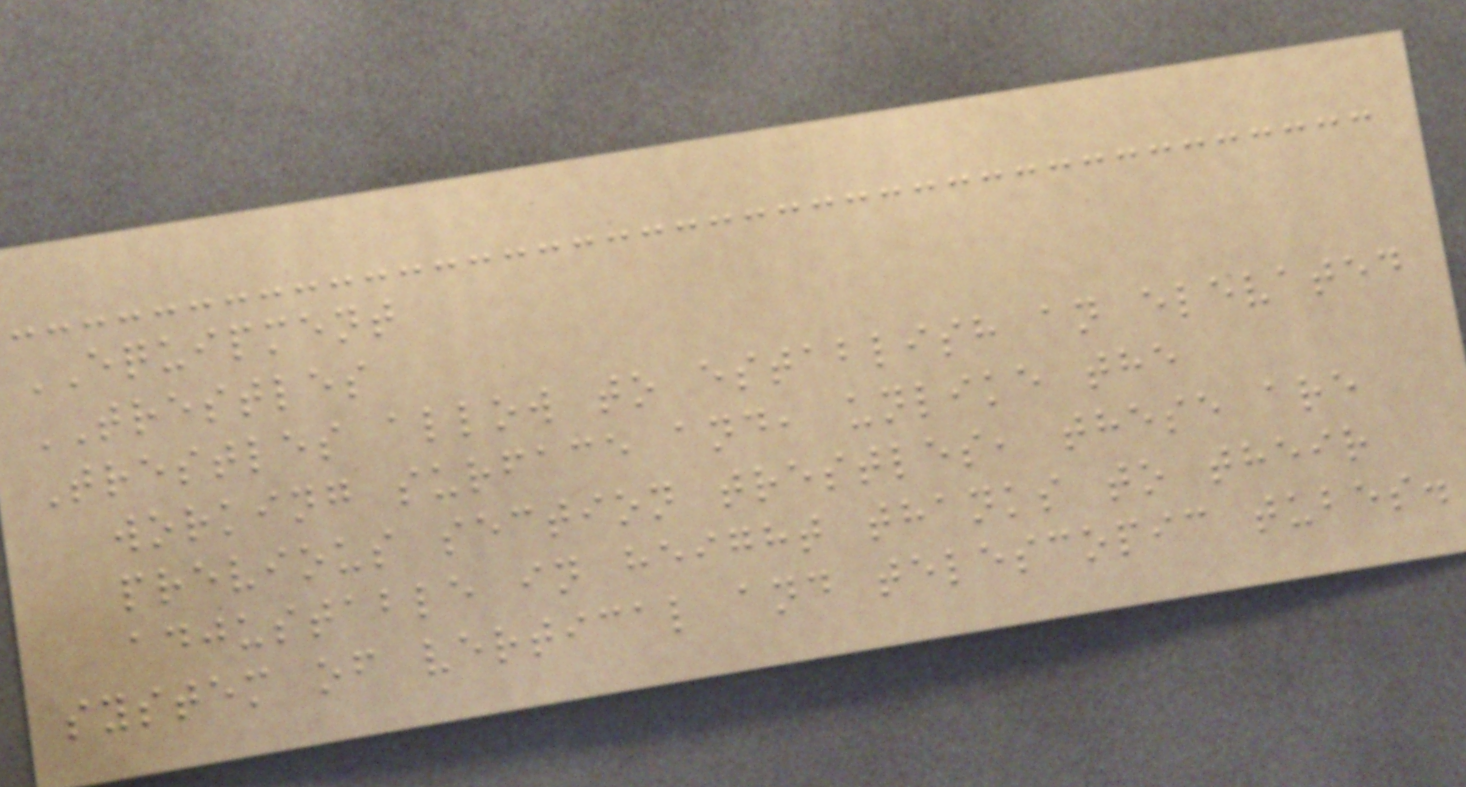EQUIPMENT
TRESTLES
Trestles allow to establish an elevated
working surface and, unlike the
previous section trestles, these are
adjustable in height thanks to their
system of vertical and telescopic tubes.
